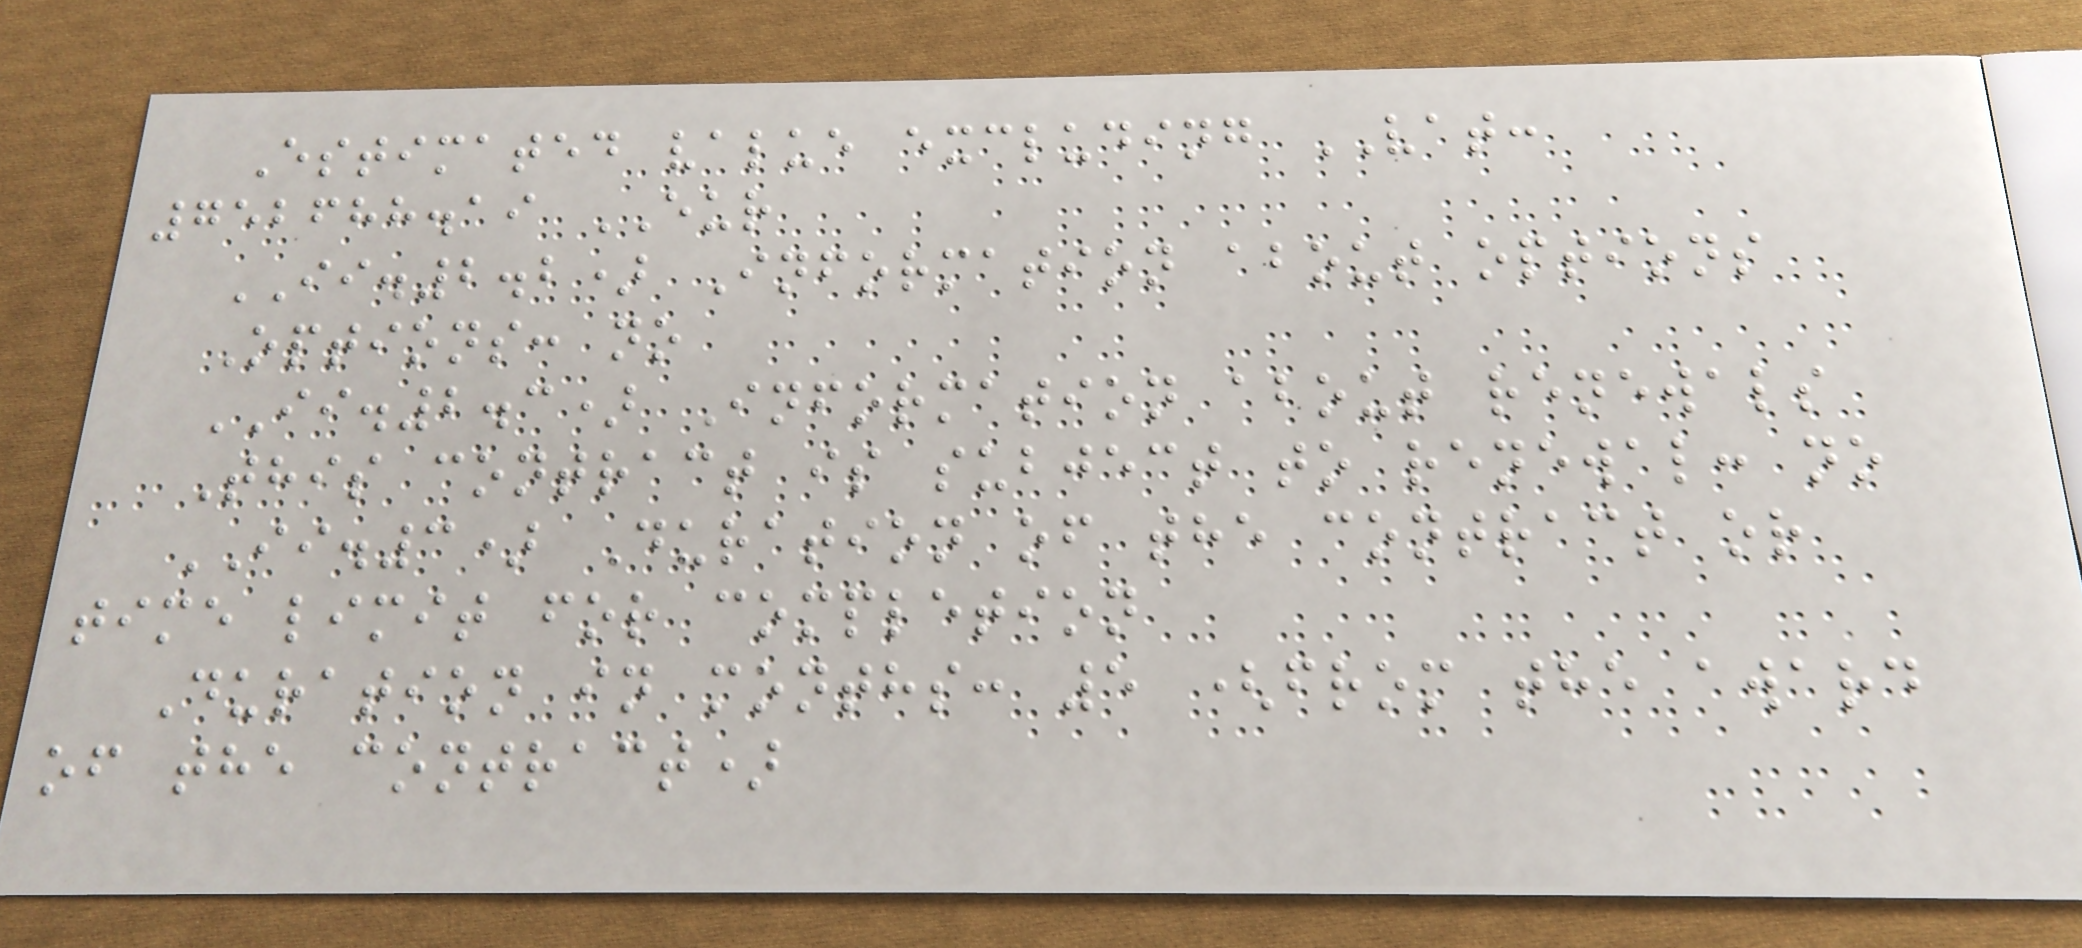Estimated value excluding VAT:
752688.19 EUR
II.2.2) Information about options
Options: no
II.2.3) Information about renewals
This contract is subject to renewal: no
II.3) Duration of the contract or
time limit for completion
Duration in months: 5 (from the award
of the contract)
